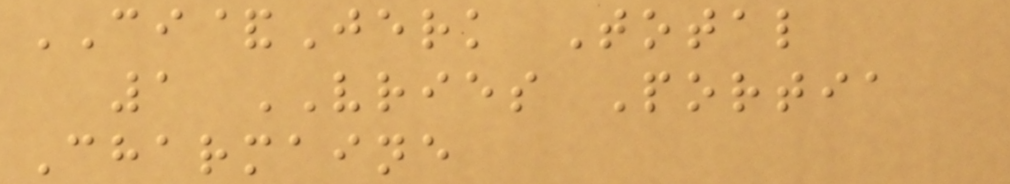CI&Jerk Total
1 VRIES Portia
Charmaine
